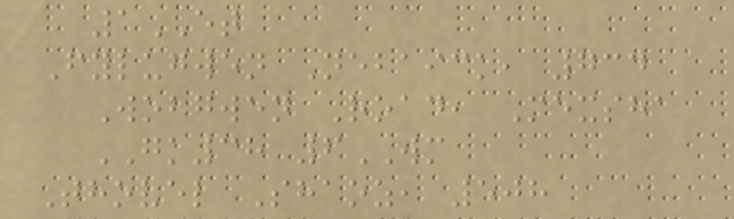1ET
Fylugwen Nebaick, 734
Wobgwen Road, Mexsha
GK38 6WM
Thovel Shaoz, 508
